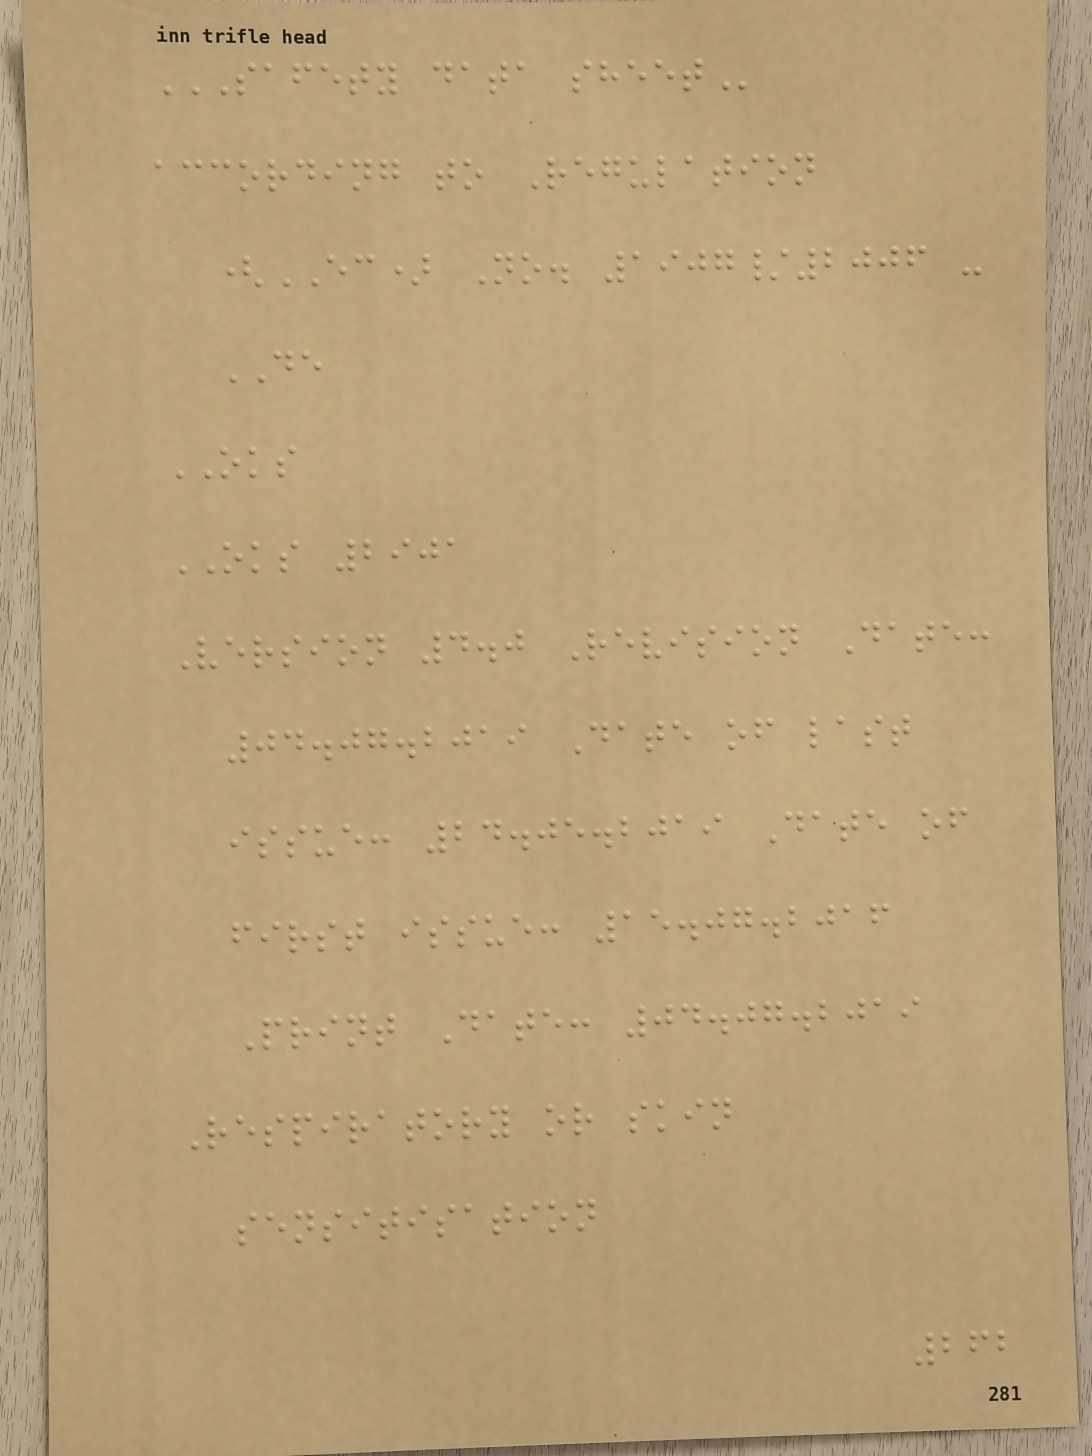SAFETY DATA SHEET
according to Regulation
(EC) No. 1907/2006 -
DE
OKS
OKS 2901
Version 4.0 Revision Date:
04.07.2019 Date of last
issue: 24.05.2019 Date of
first issue: 15.07.2016
Print Date: 04.07.2019
Respiratory or skin
sensitisation
262
